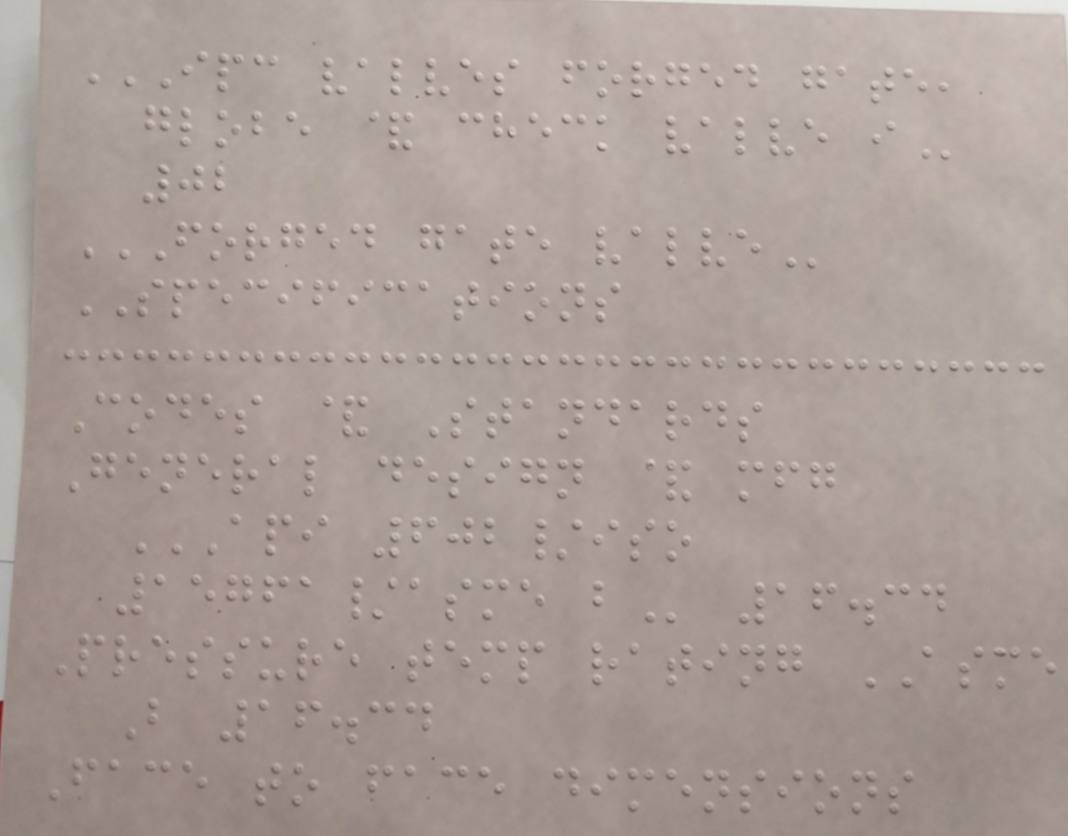IPC VALVES FORGED GATE,
GLOBE & CHECK VALVE I
02
FORGED GATE VALVE
SPECIFICATIONS
Codes & Standards
General design & mfg
API 602/ISO
15761/ASME B 16.34
Pressure temp rating ASME
B 16.34
Face to face dimensions
